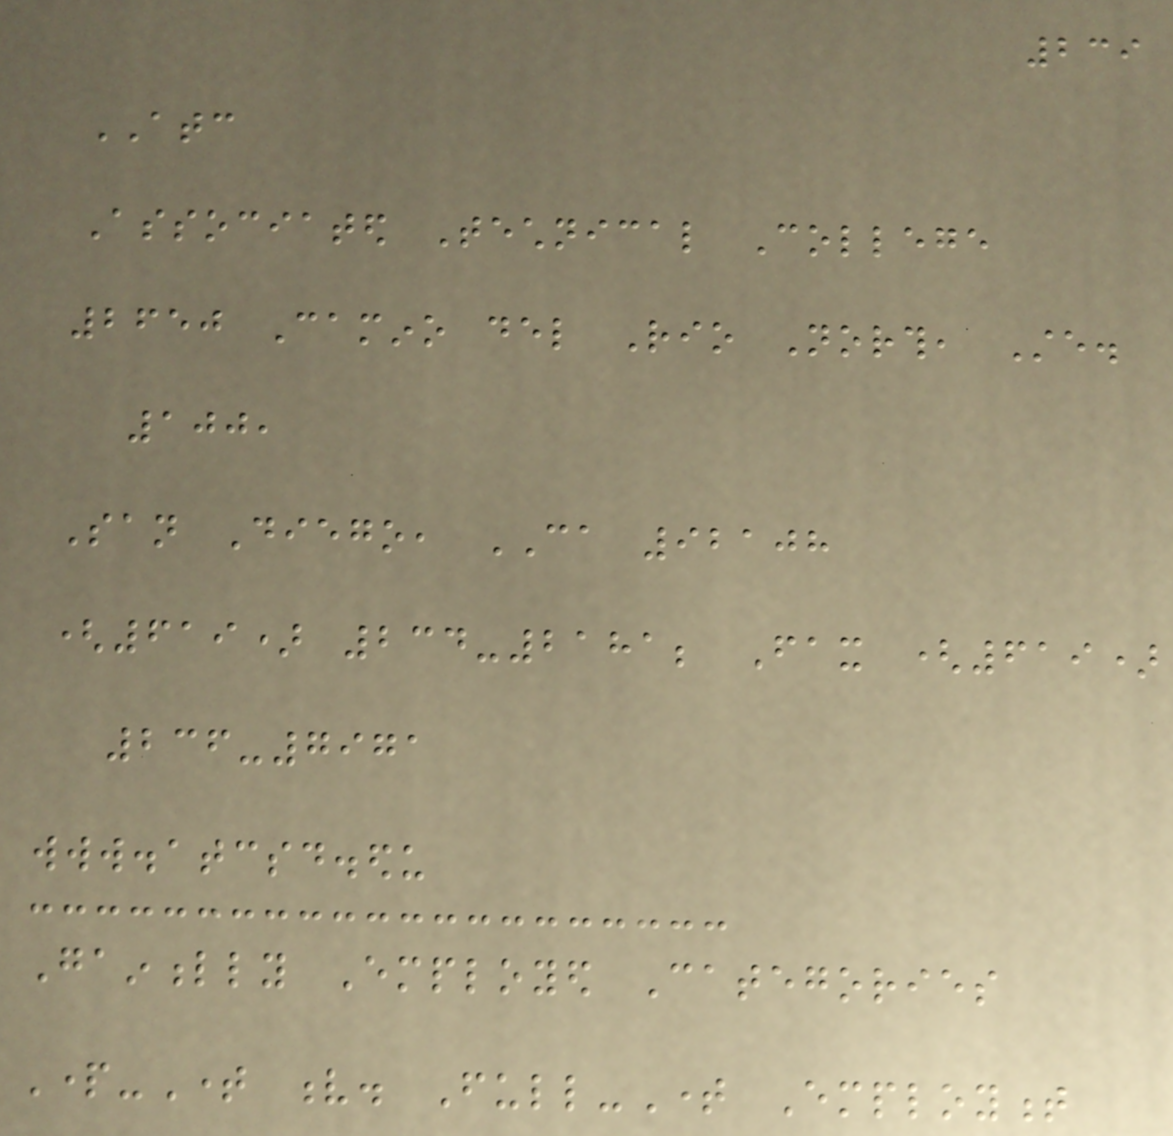239
ATC
Associated Technical College
2650 Camino del Rio North, Ste.
100,
San Diego, CA 92108
(619) 234-2181; Fax (619)
236-7971
www.atcsd.edu
Gainfully Employed Categories
Part-Time v. Full-Time Employment
